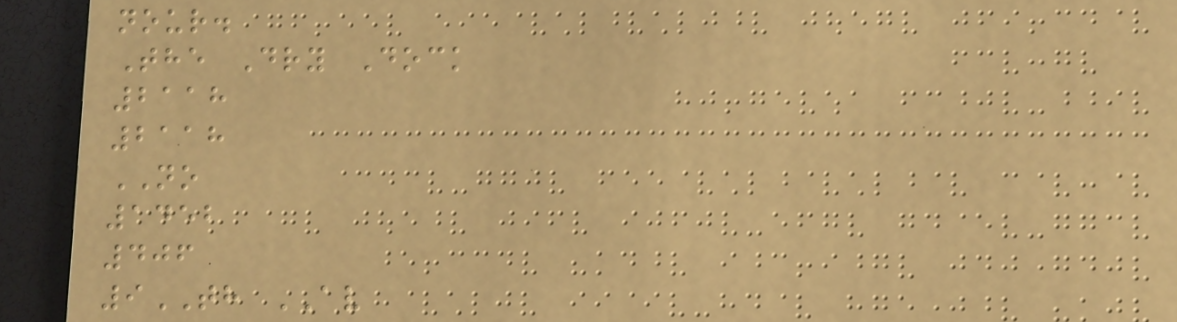nour.
The Dry Dock
2118
2118
NO
1452
406
9TH AV
